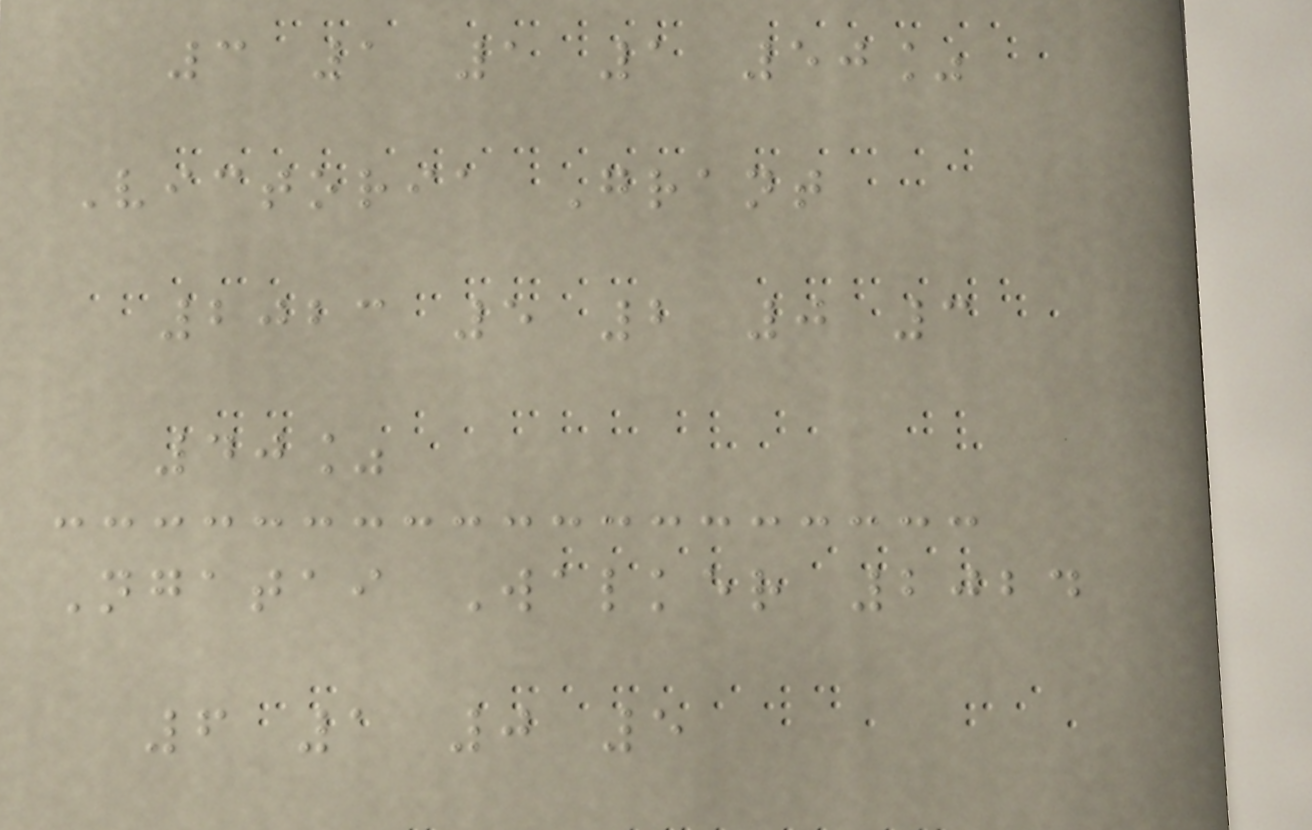3 1 1 1 50%
Victoria Grant
2023 5 2 0 3
40%
Ngatai Walker 2024
6 1 0 5
